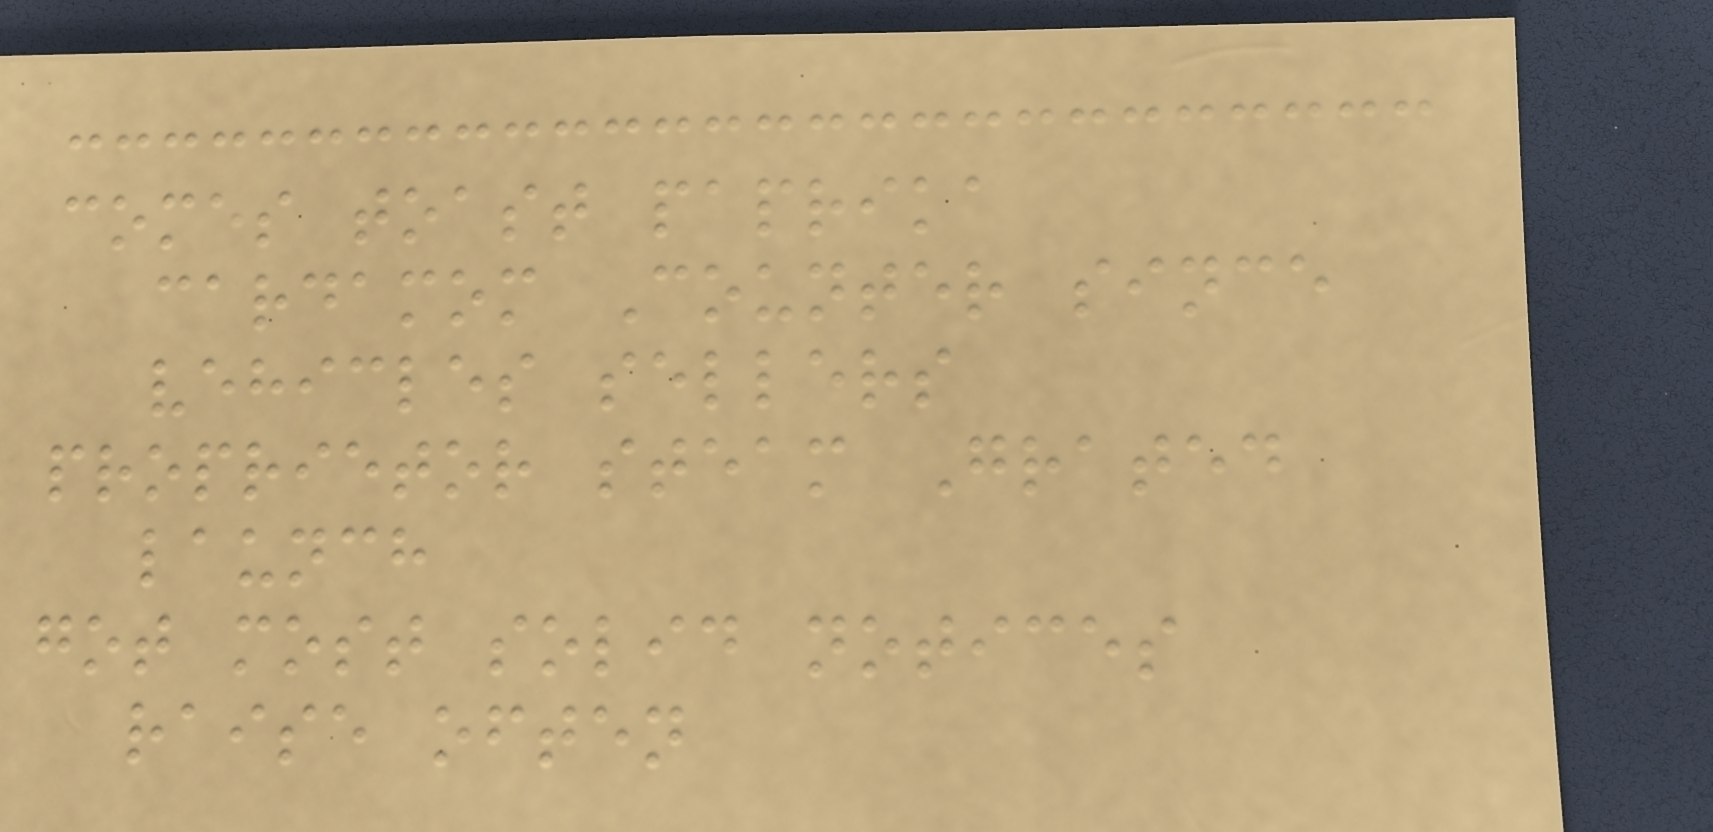comes toast paprika
cardamom Counter since
vehicles sellers
proprietor steam Grated
launch
got most solid notices
raise often
